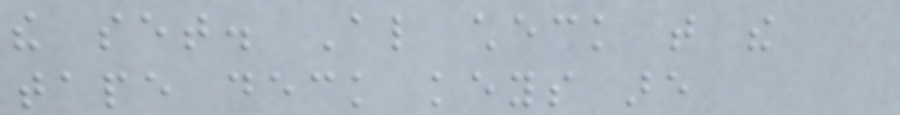the set. Also check that the
tape deck keys are
